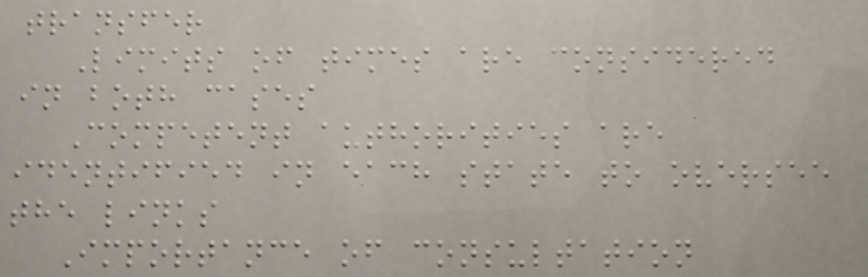transfer
Limits of times are considered
in both cases
Competent authorities are
identified in each state to oversee
the links
Importance of consultation
